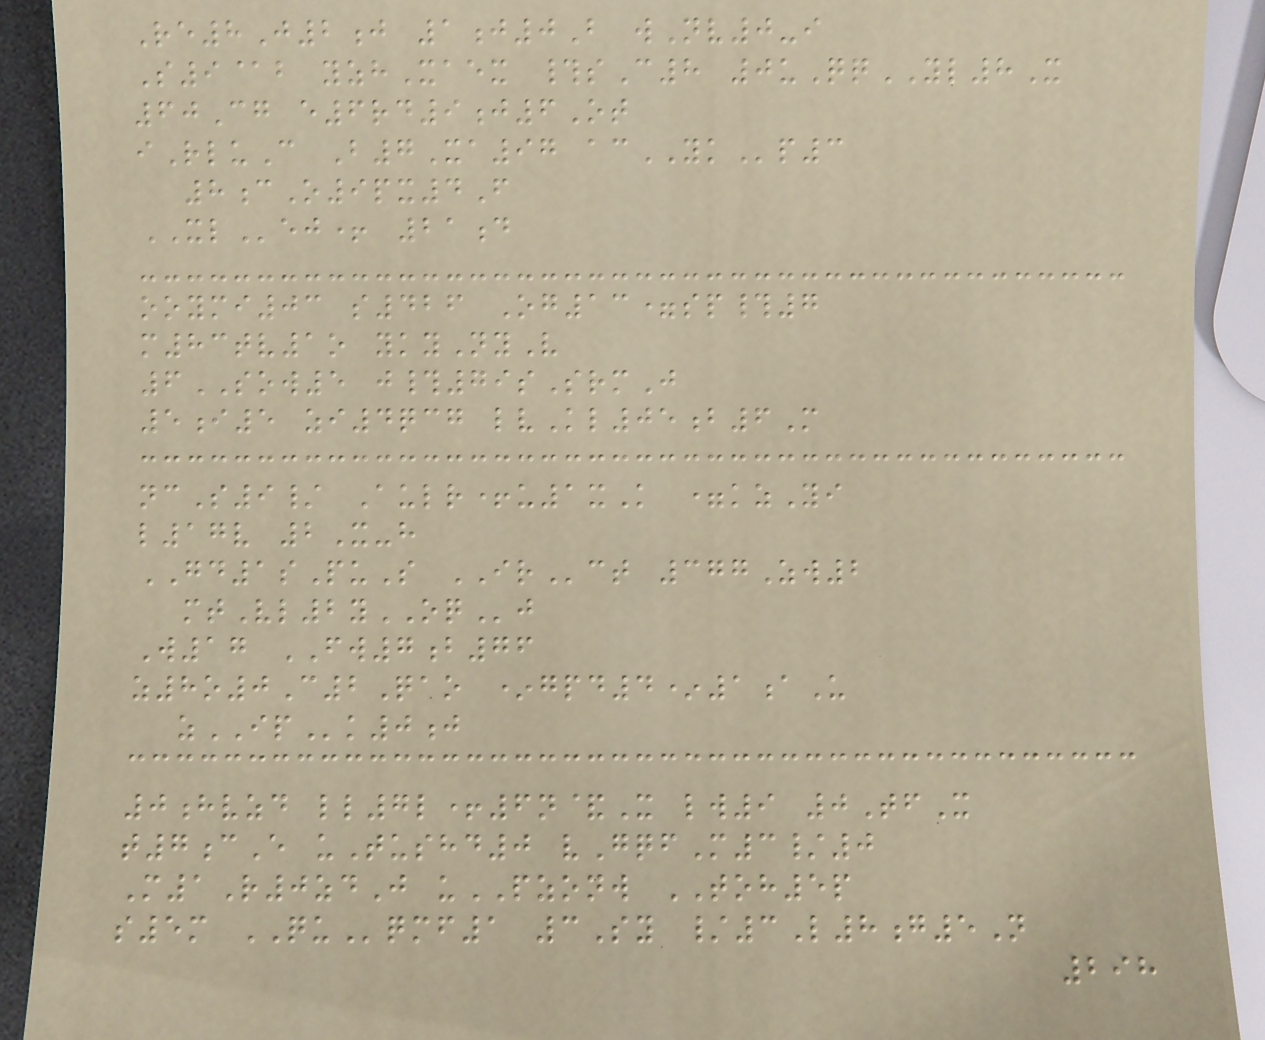Re8J2j 1j0B wNv0-i
S9@b yzhXaex #sC8 0uQqYL8X
60Cg e6rd9j6Ot
iRluC B7Xa97 acYKp3
8cO9px4F
XLej+ 21d
ooymi03 s426 Og13=sp#7
m83tv1o ykyNyV
6SOW5 j#79sSrmJ
5i5 zi4qcg lvKl05b6M
ncS9/ Aulr+u1xK =kzYi
l17v 2X-h
GD1sPuS IRct 377Zw2
mtVl2yOQj
W17 FW7b76
z8o0C2Qao *gpd4*1aU
zIPk0j
0hvzd ll7l+6n&X lw9 0TfX
t7cE uTushd0 vGqfM3/0
M1R0zdJ uPZONW TOH5p
s5m QUqmf1 3Sy /3L8g5N
298
